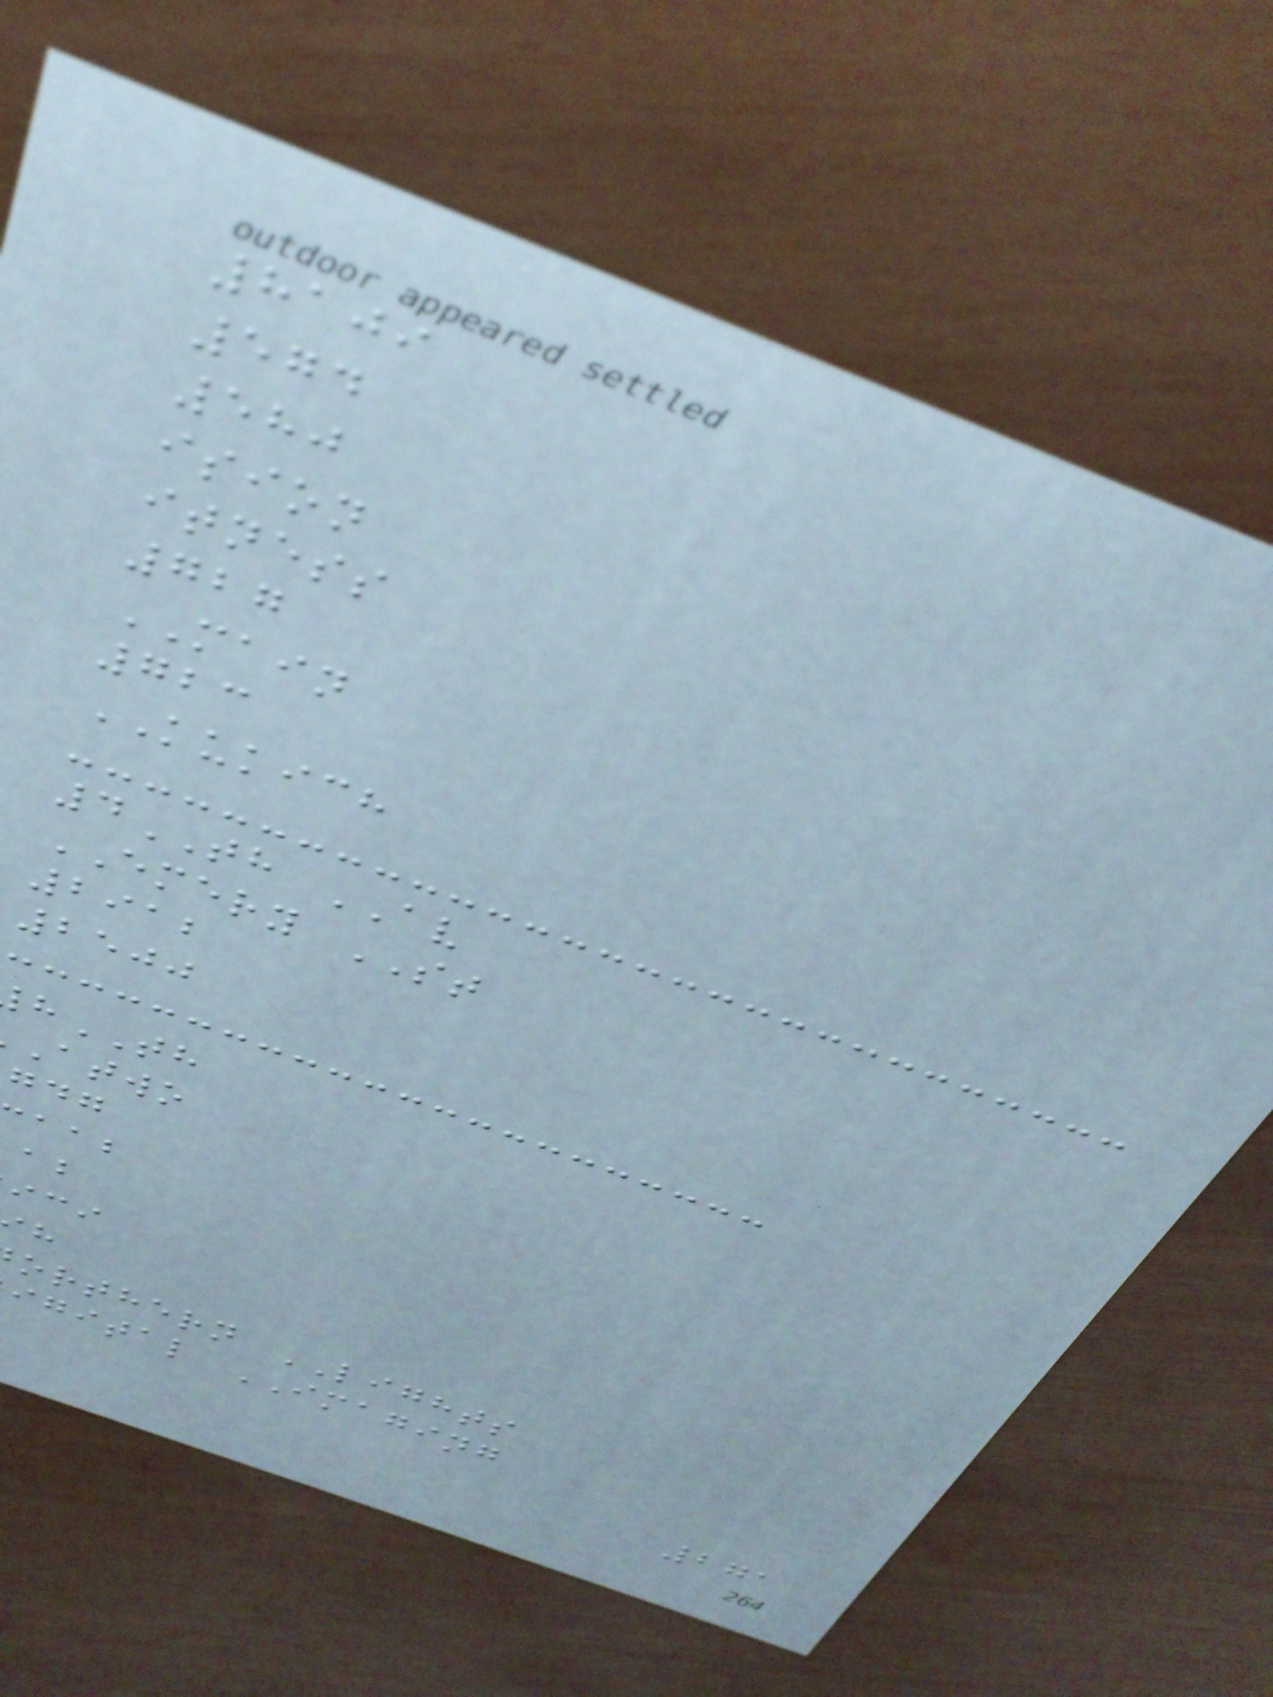8109
574
580
ision
itness
727
MAIN
723
KUKICH
4TH AV
EMERY ST
2912
2500
TH
atwo
orthern LIGHTS
igital IMAGING
271
